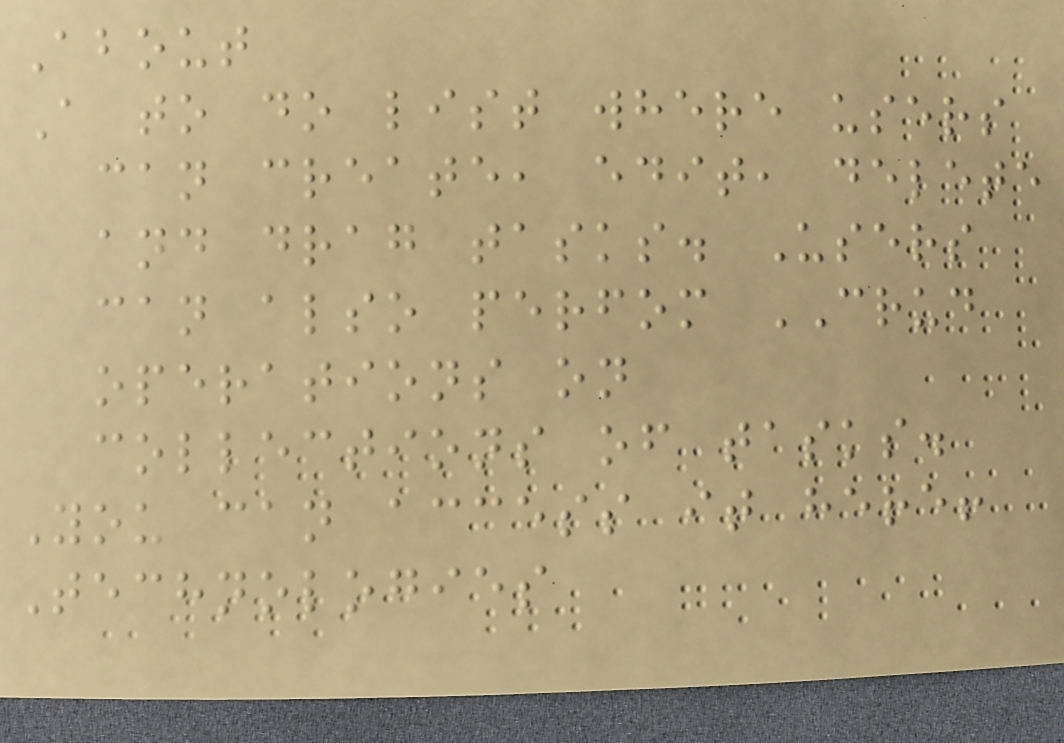About
A to do list where users
can create, edit, delete
and drag tasks. Users
can also perfom CRUD
operations on
collections of tasks.
You can access it here!
Technologies
